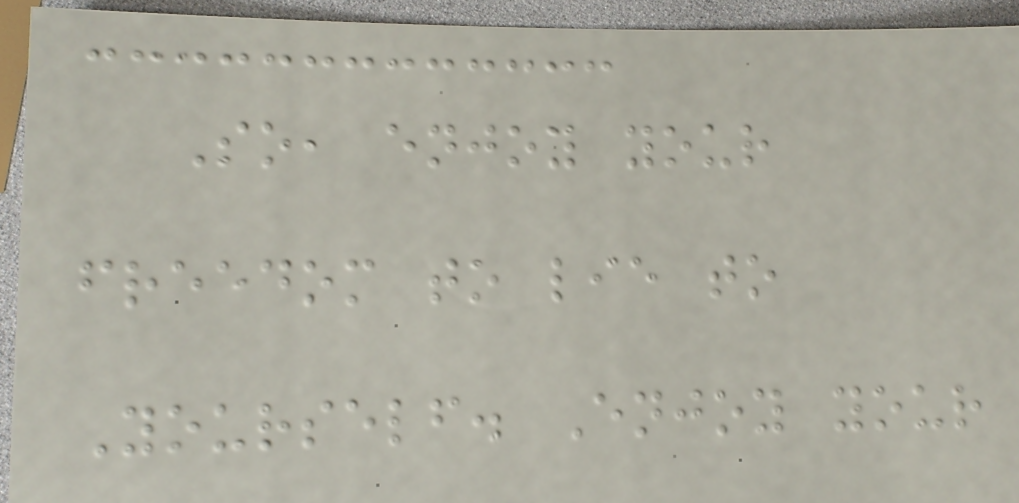So, enjoy your
freedom to lie to
Yourself. Enjoy your
